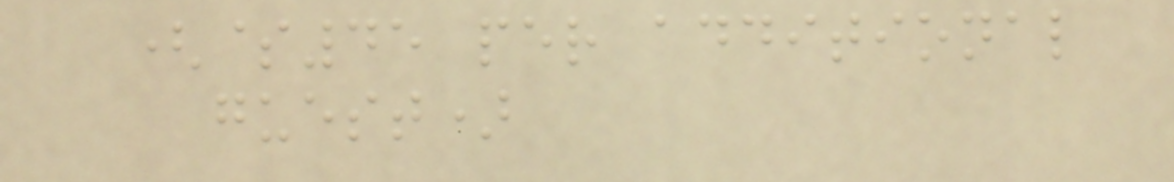($45 per additional
guest)
